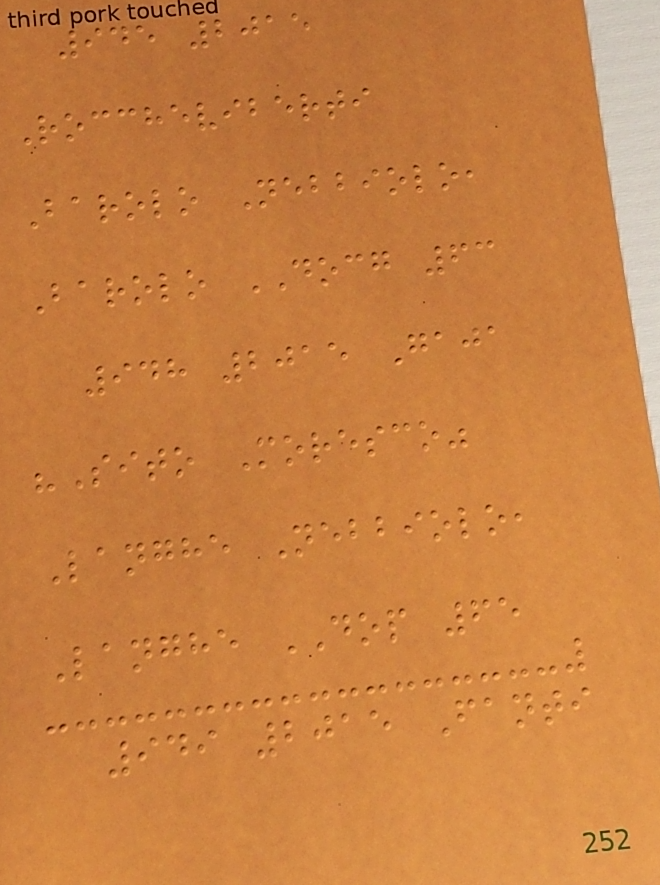945 2015
Roccheviberti
Barolo Nebbiolo,
Barolo DOCG 63
948 2015 Gaja
"Sito Moresco"
Langhe Nebbiolo,
Langhe DOP 65
949 2015 Fanti
